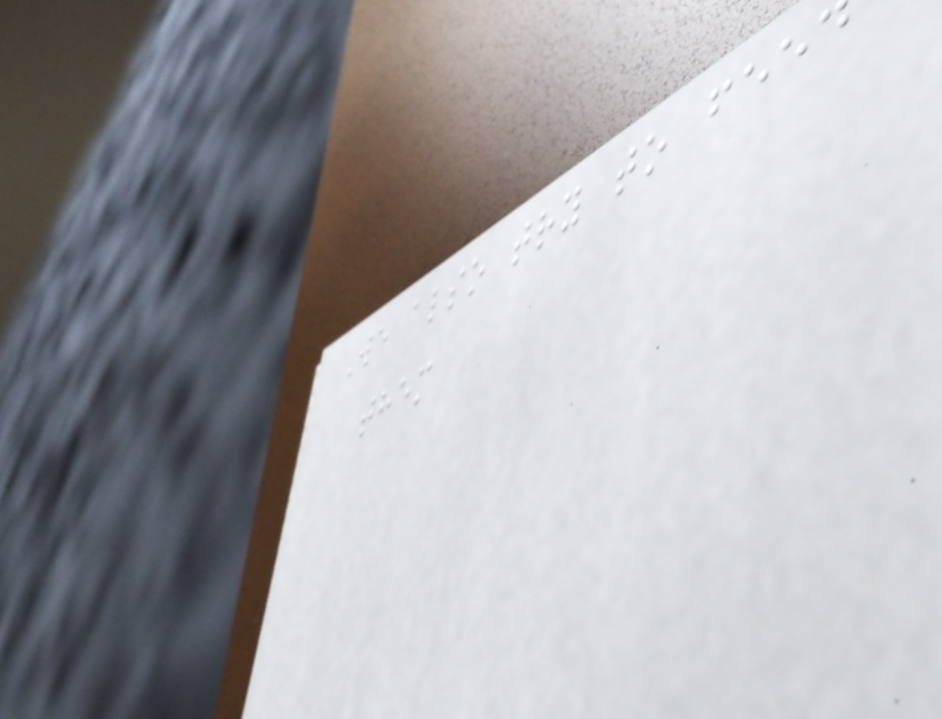We also try to feed
them
